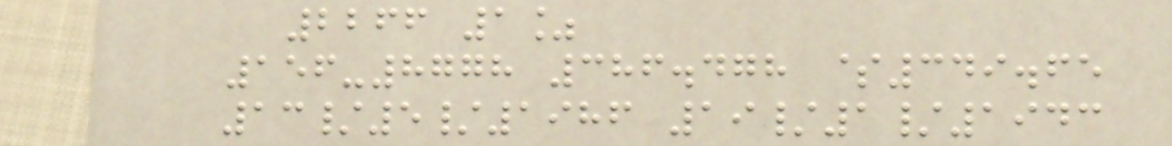2266 1%
156-8778 386.478 $349.65
13/5/1986 19/1/1943
